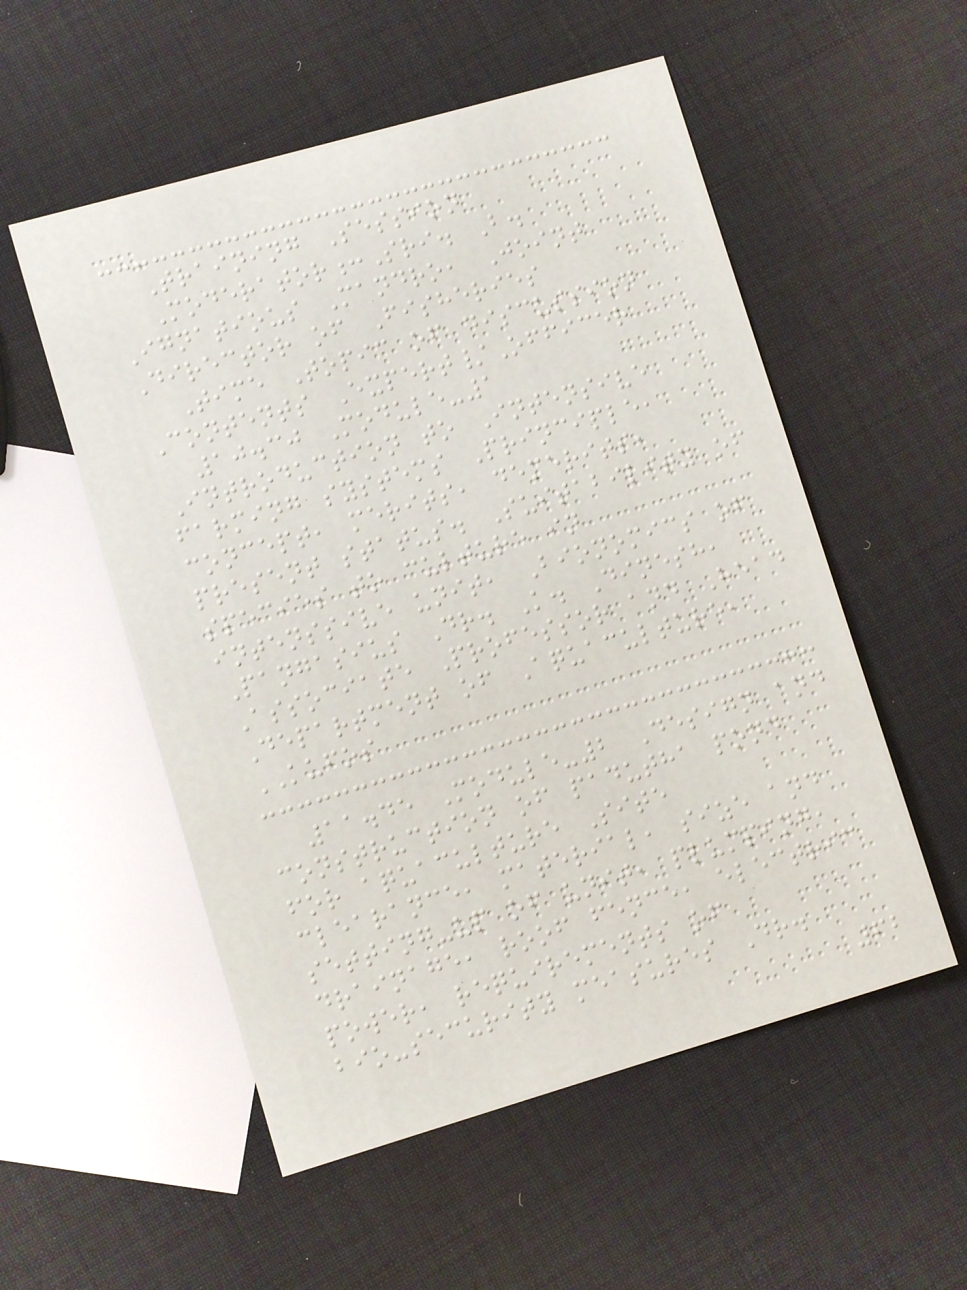Training Session
Moderator:Sri. B.
Ignatious Mandro, Joint
Director of Fisheries
Time Topic of discussion
Contents Expert/Officer
10.30 Module-1
Introduction to Intensive
farming systems Principle,
concept, merits, demerits,
present status. Suitability of
species to culture in
intenssive unit, Bionomics of
Pangasius Dr. K. Dinesh,
Associate Professor and Head
Department of Aquaculture,
KUFOS
11.45 Module-2 Design and
construction of padutha pond
for aquaculture Site
clearance, material, size and
setting-up of unit, plumping,
drainage, roof fence, electric
power, requirements of
bio-security measures Dr.
62
